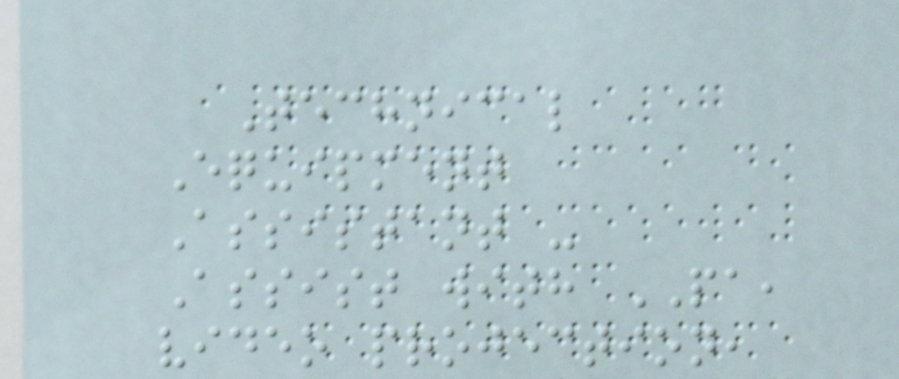Technical
Equipment
Assistant -
Assist with PA,
video projection,
